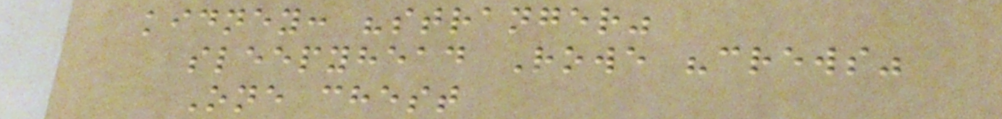kidney: "stranger"
sleepyhead Rowe "crews"
One chest
